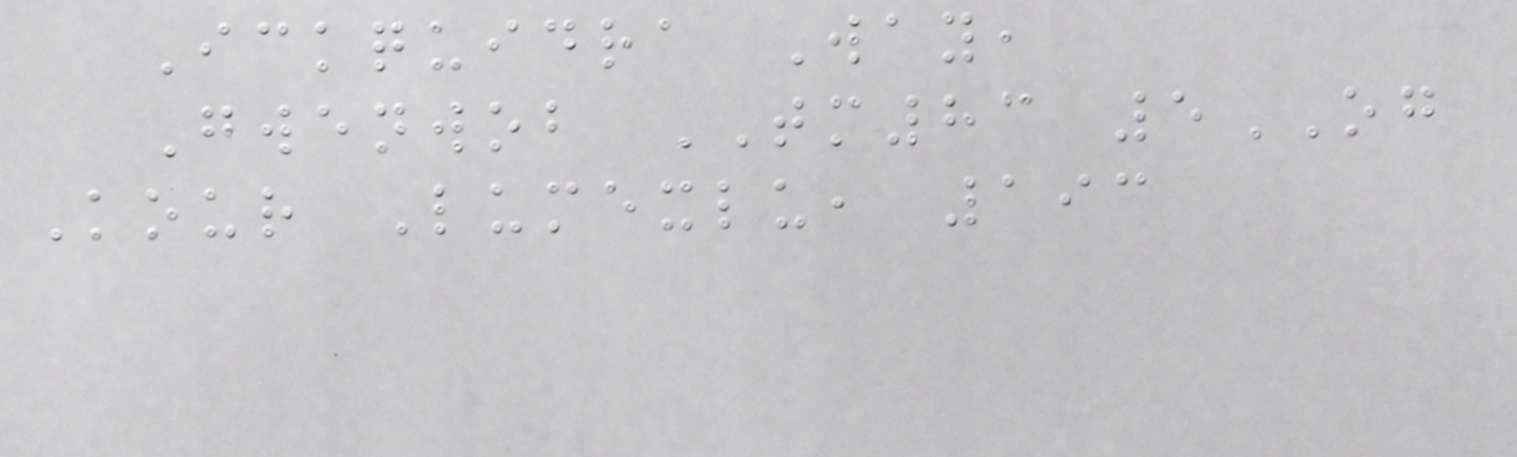Ickquidra Way,
Gwenwob TM83 5OG
Kour Lumexlu, 193
